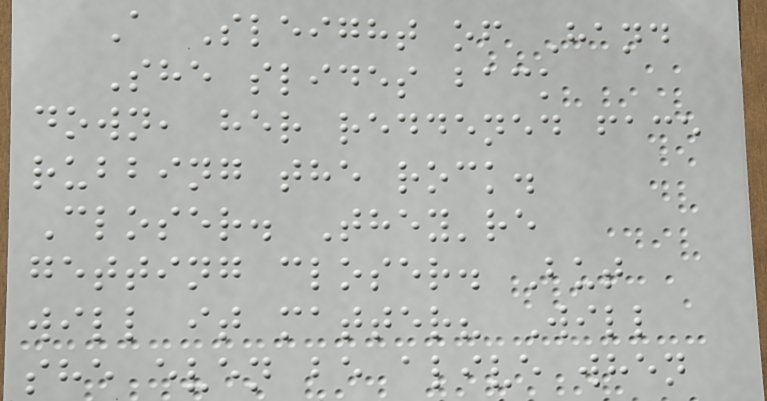A Sleight of Hand
She slides back
down, her reddened face
rubbing the rock.
Closer. They're
getting closer. But
will it matter? Will
she even be alive when
